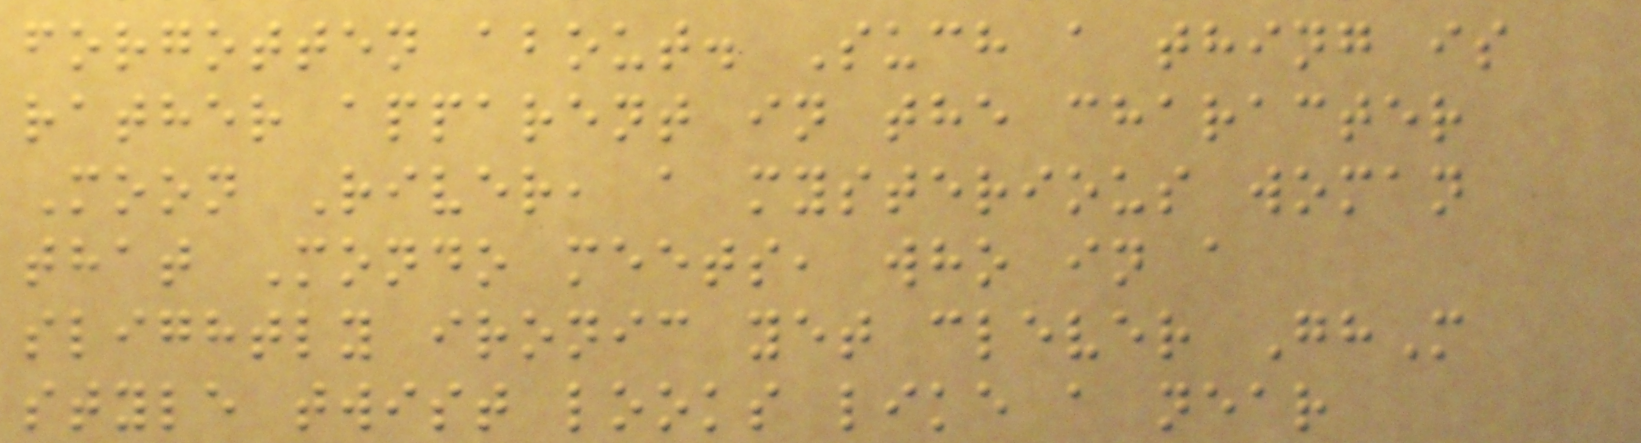forgotten about. Such a thing is
rather apparent in the character
Moon River, a mysterious woman
that Mondo meets, who in a
slightly ironic yet clever GhM
style twist looks like a near
